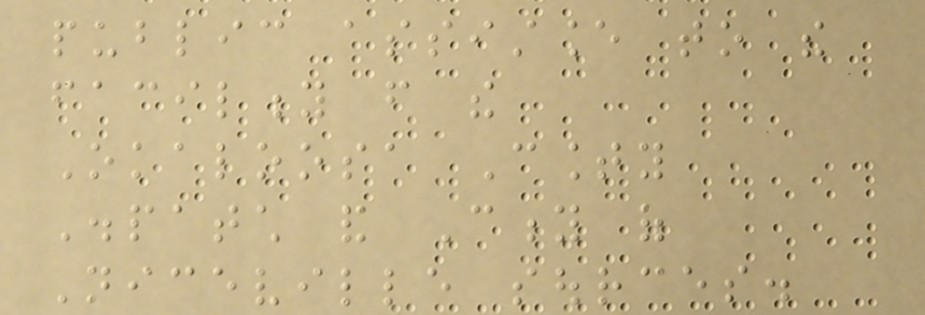public assistance to the
facility from the
Okaloosa County
Dispatch and City of
Niceville sources.
